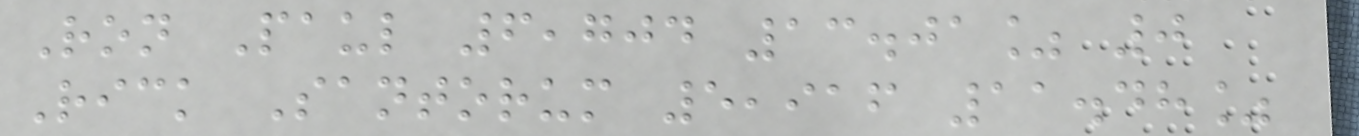Ron Paul 6,704 13.01% 0
Rick Santorum 5,916 11.48%
